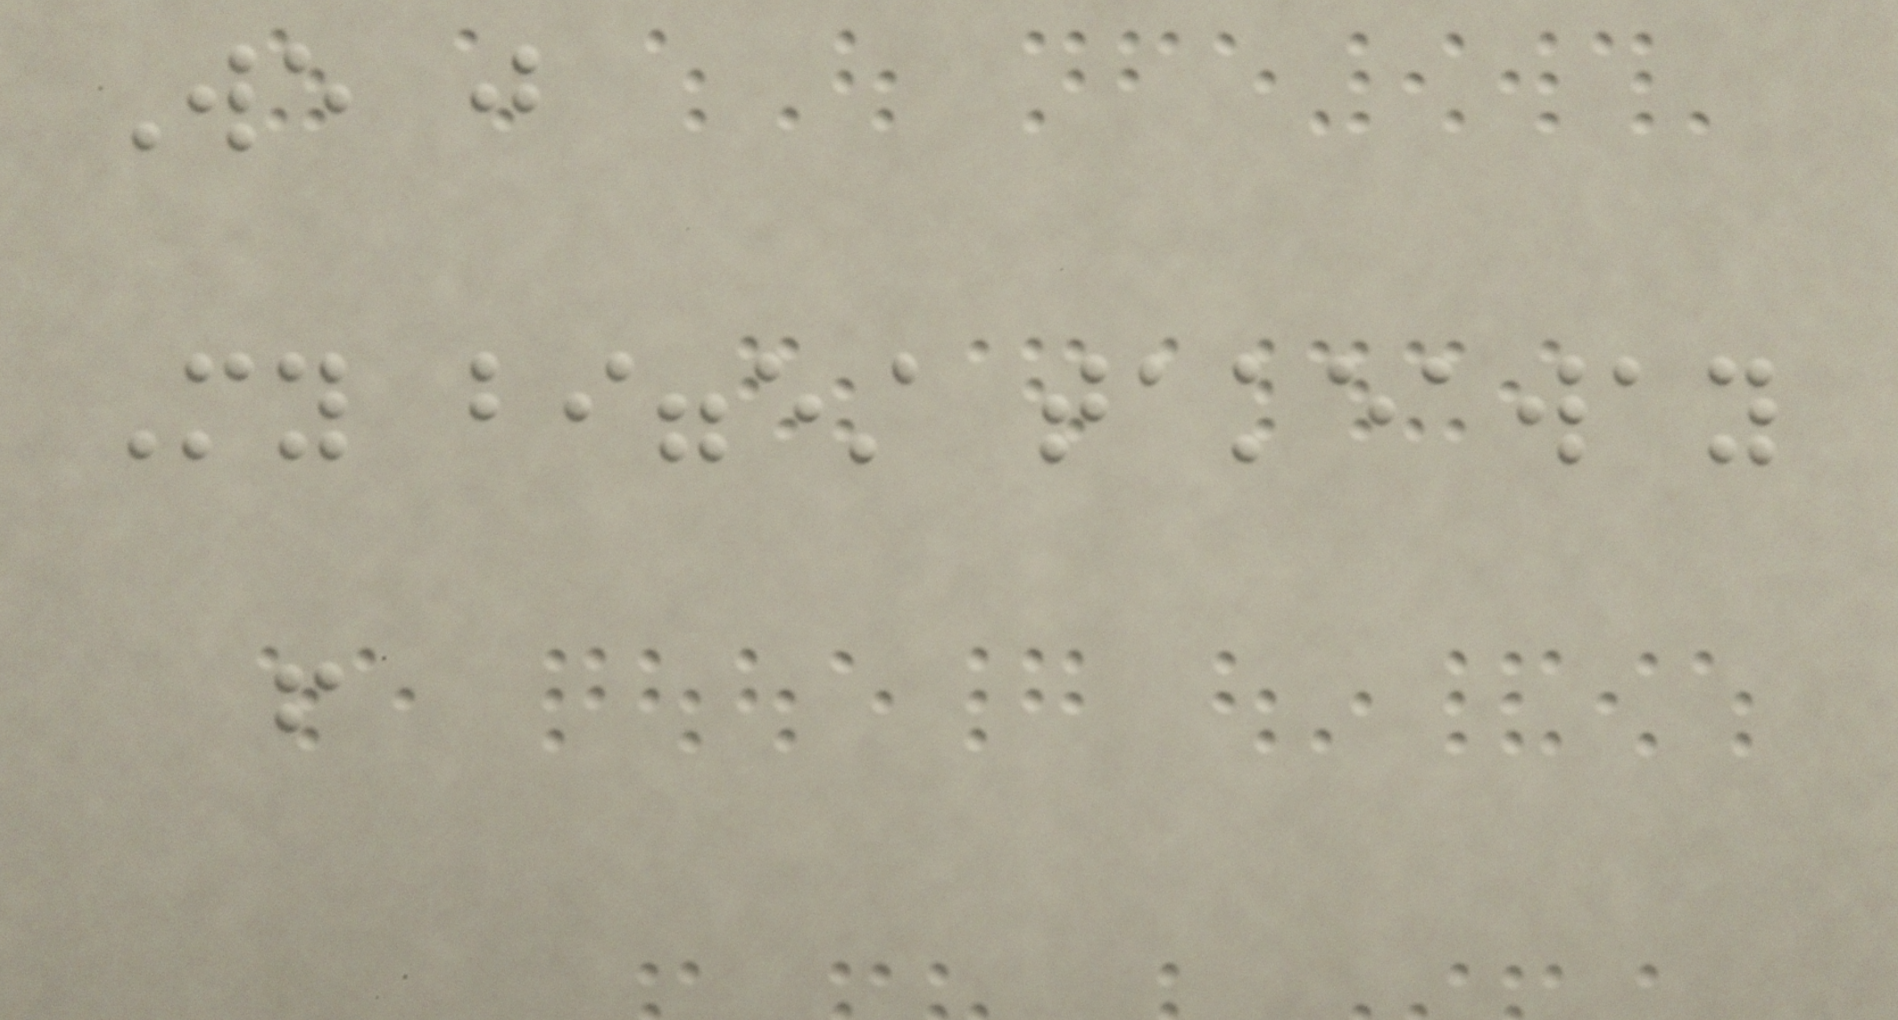We just
My biggest takeaway
from
